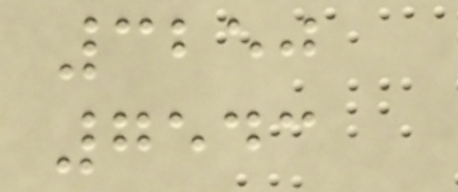3250
7543
